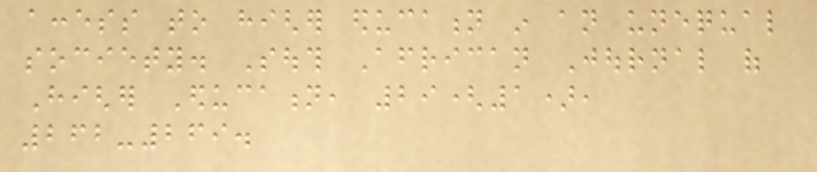access to higher education in an unequal
society. South African Journal of
Higher Education, 29(1),
262-269.
